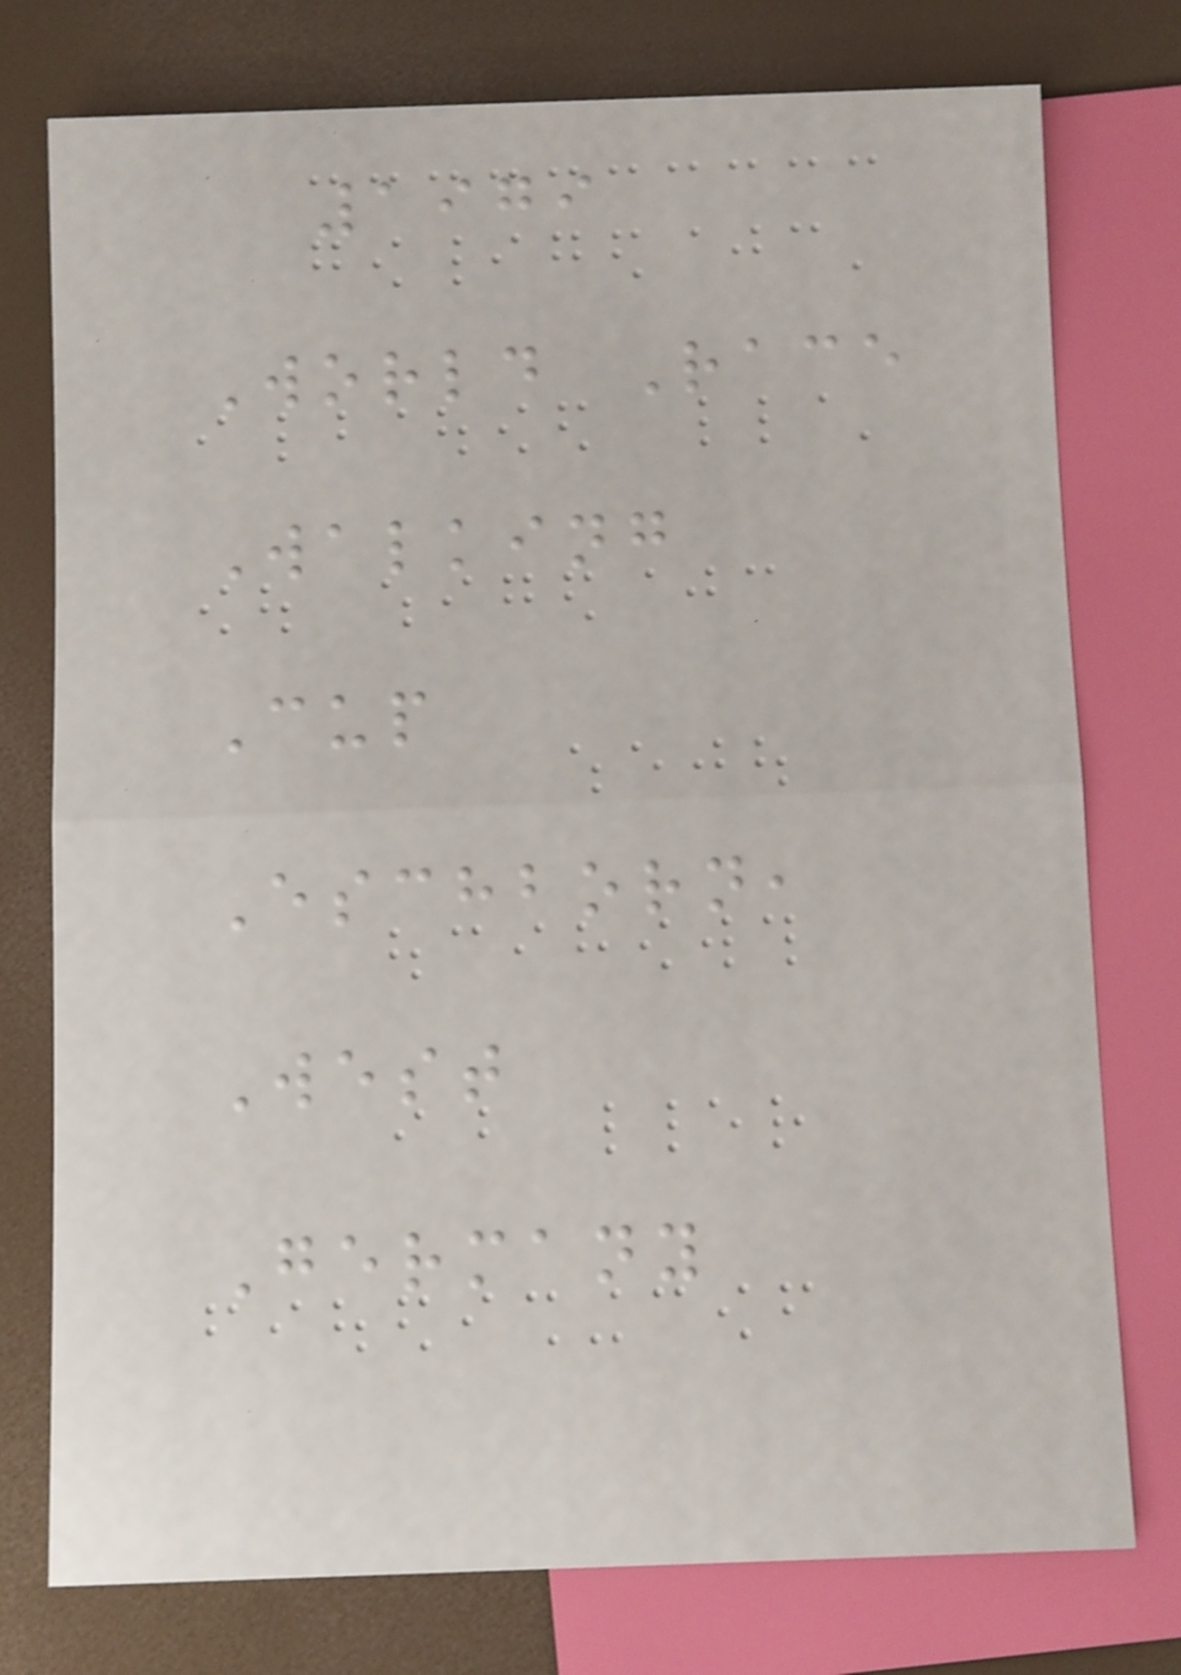1979
World Race
Walking
Cup
Eschborn,
West
Germany
